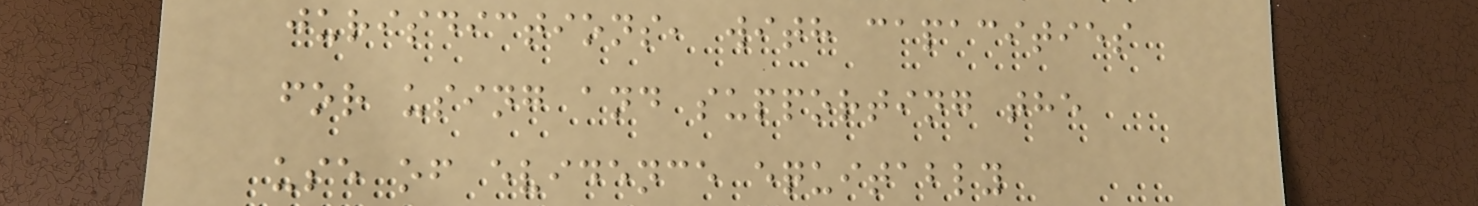jurisdictions, with capacities
for using and supporting the
use of evidence equitably
